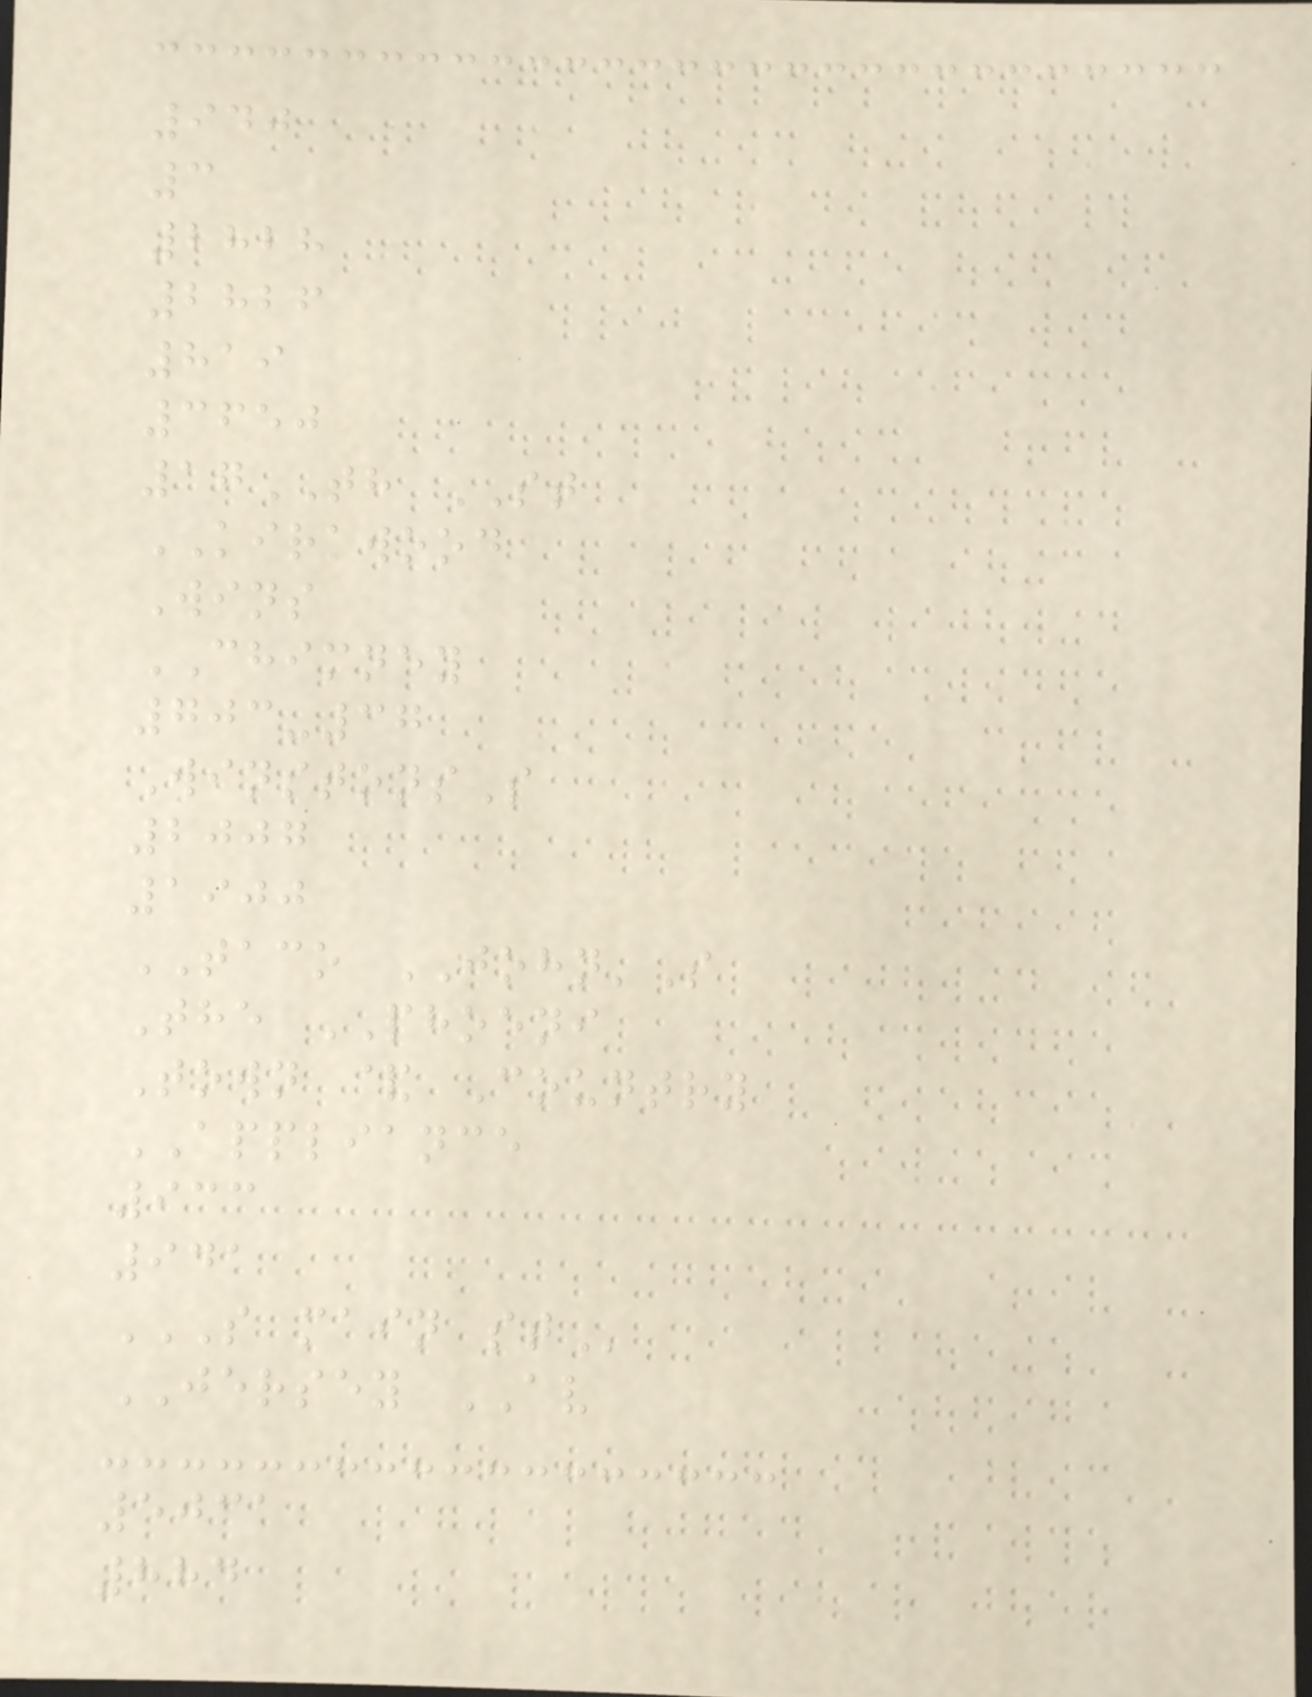940
3
2828
2826
819
3650
17TH ST
KIRKWOOD
Wins
CHIMNEY
703-37
WinstonsS
2007
1900
TACO JOHN'S
The PHOENI
Town & Country
APPLIANCE
933
941
S MAIN ST
JERSEY AV
5031
884
